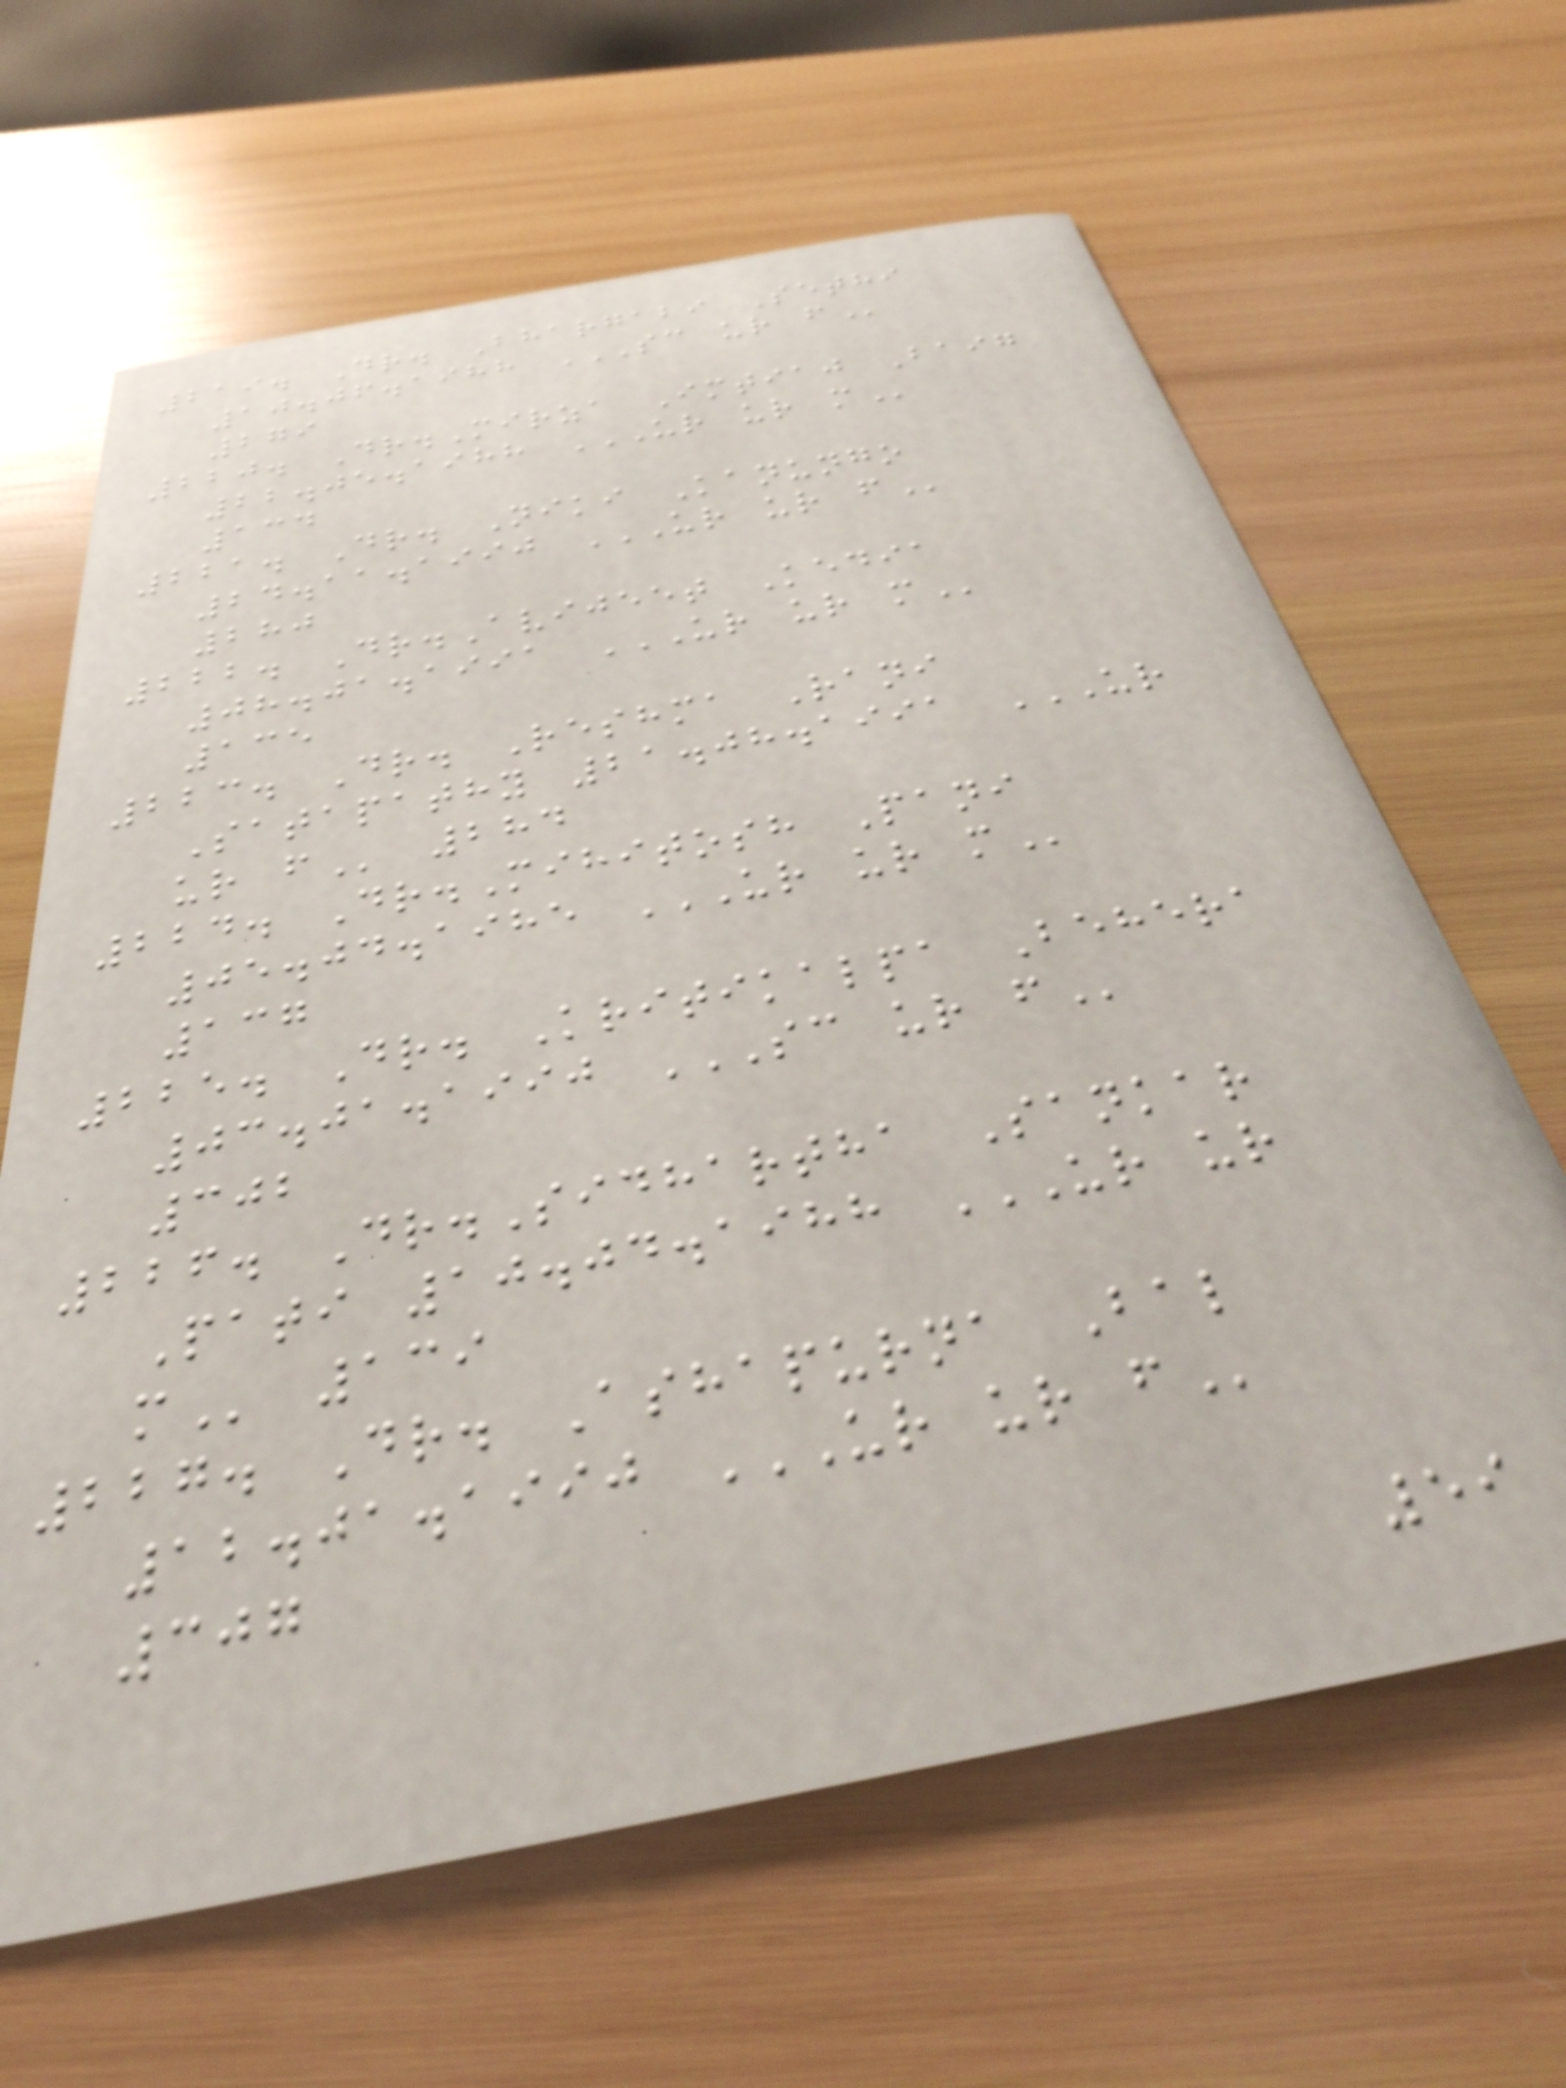219. Dr. Bhargabi Sethi
10.06.1988 SC UR F
279
220. Dr.Mirza Imtiaj Baig
22.05.1988 UR UR M
134
221. Dr. Niki Kanungo
24.11.1990 UR UR F
280
222. Dr.Avijeet Kedia
08.01.1991 UR UR M
135
223. Dr. Reshma Rani
Satapathy 21.08.1991 UR
UR F 284
224. Dr.Mihitosh Pani
05.04.1985 UR UR M
137
225. Dr. Kritikalpa Behera
03.01.1990 SC UR F
302
226. Dr.Sidhartha Sankar
Pati 10.04.1988 UR UR
M 139
227. Dr. Ashapurna Bal
12.01.1990 UR UR F
307
59
